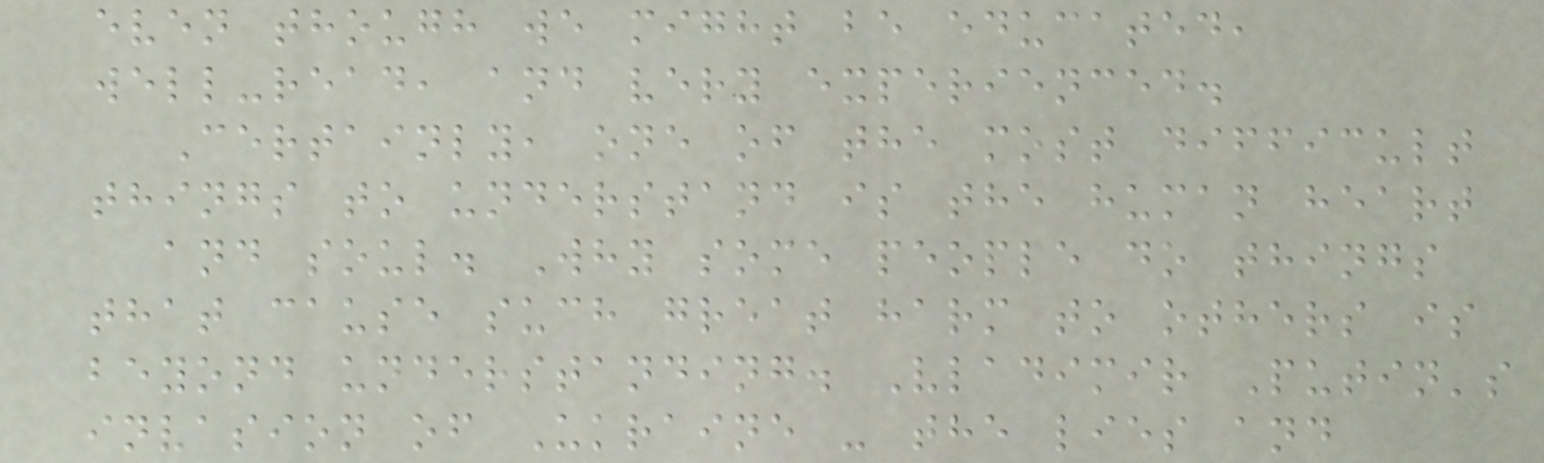even though we might be educated,
well-read, and very experienced.
Certainly, one of the most difficult
things to understand is the human heart
and soul. Why some people do things
that cause such great harm to others is
beyond understanding. Vladimir Putin's
invasion of Ukraine - the lies and
